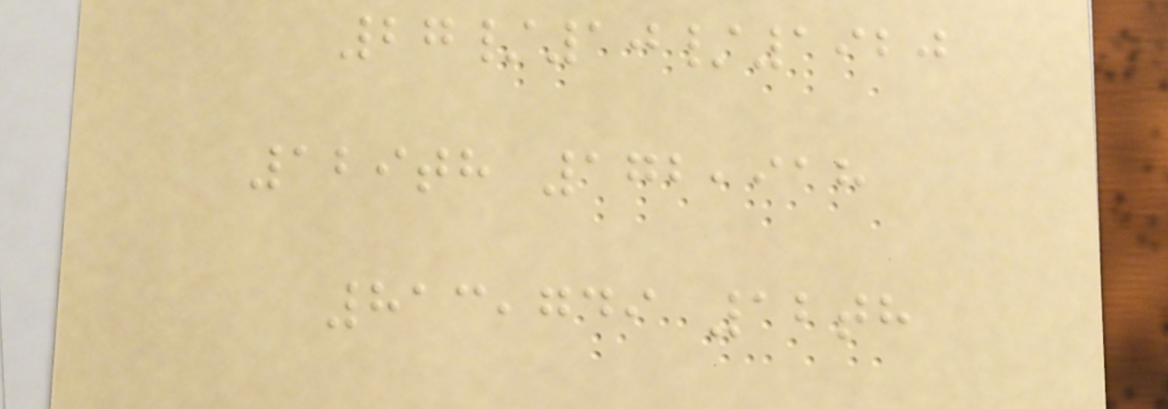27/10/1920
129th 172,918
813,749 12th
